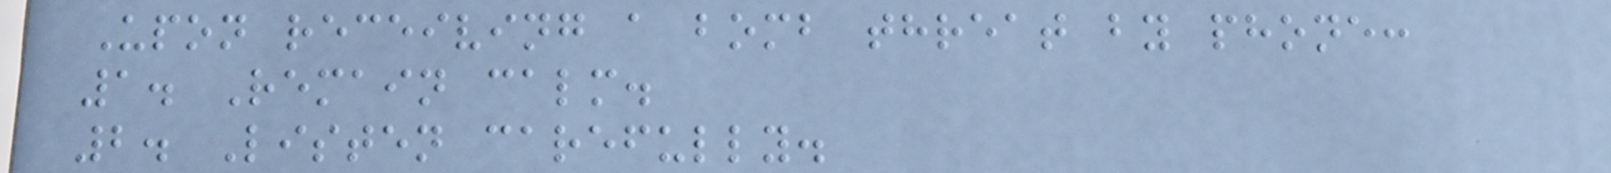Upon receiving a bomb threat by phone:
1. Remain calm.
2. Listen carefully.
